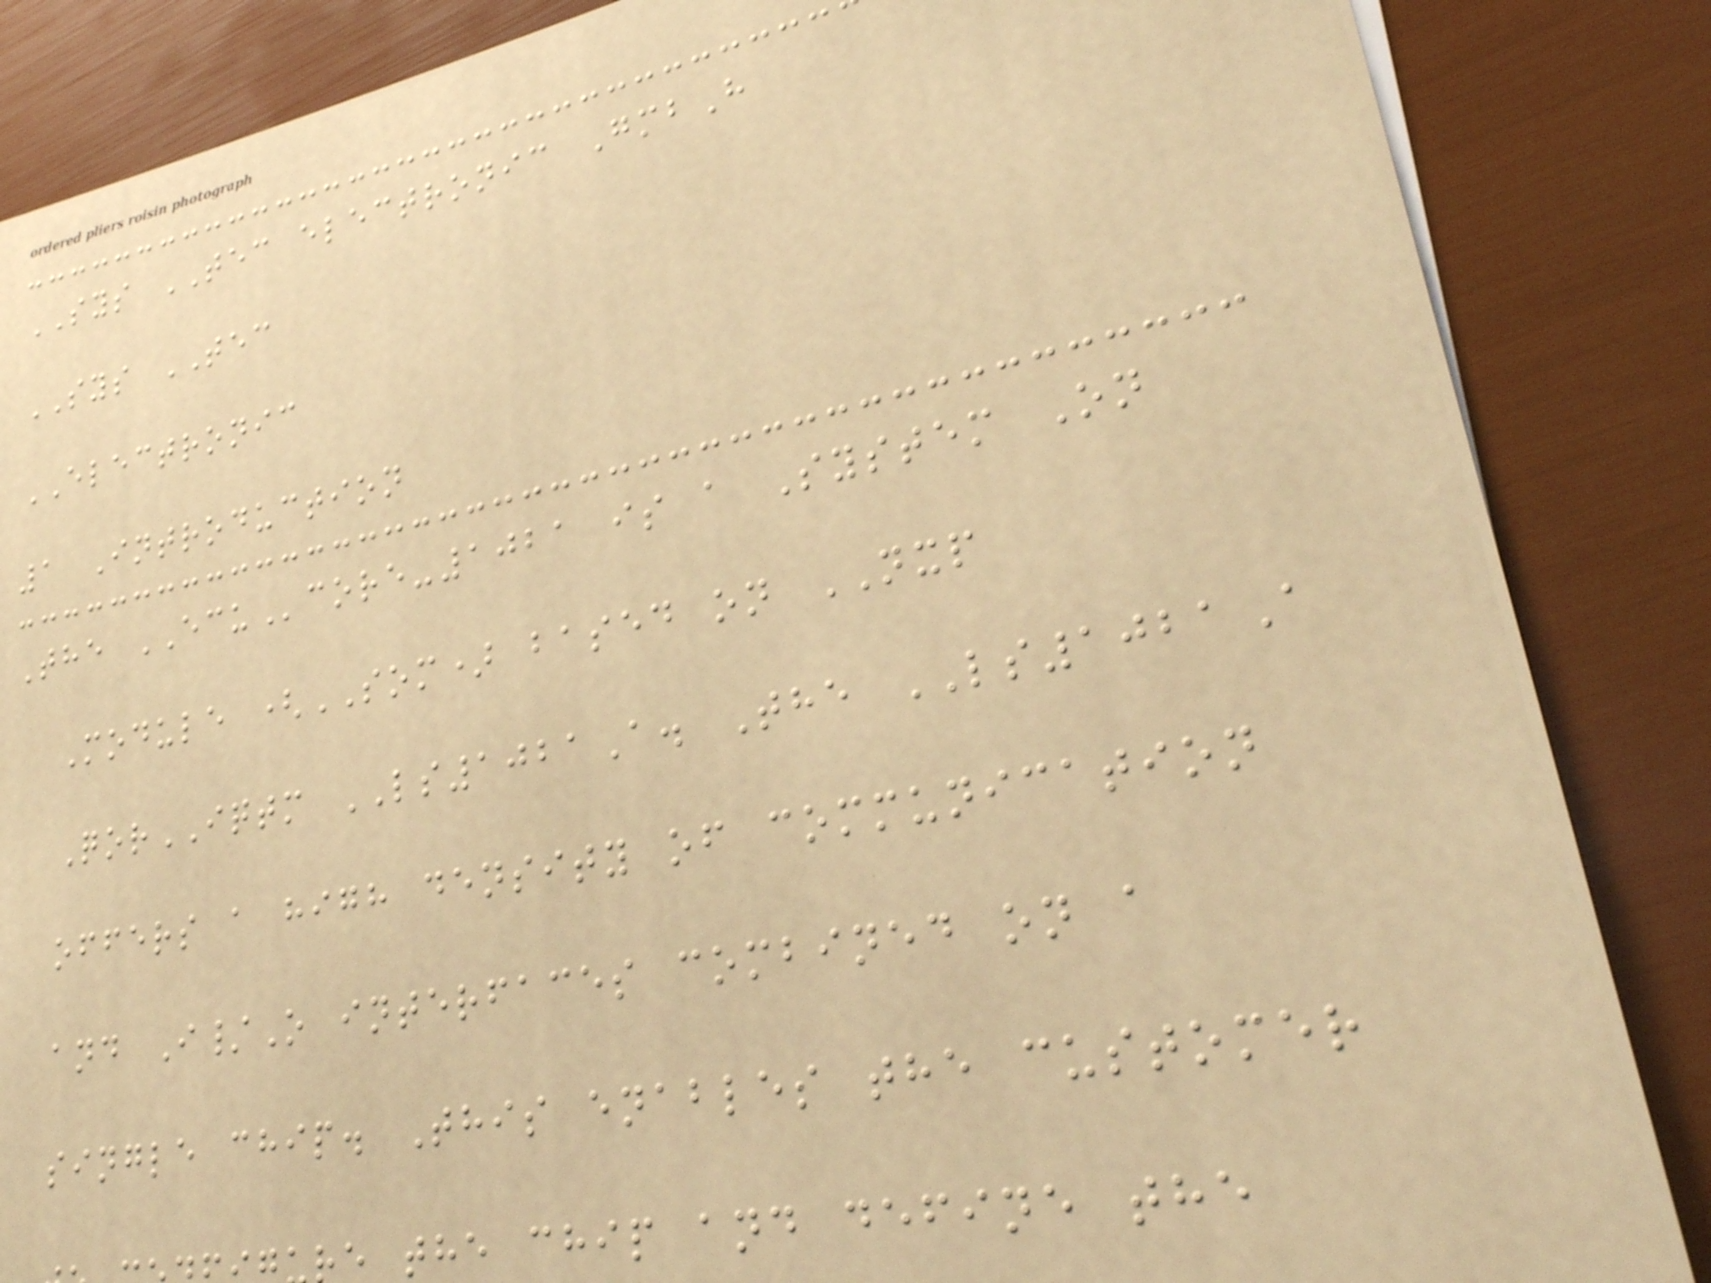SYS TEC electronic GmbH
SYS TEC
ELECTRONIC
1 Introduction
The ECUcore-1021 is a System On
Module (SOM) based on NXP
QorIQTM LS1021A. The LS1021A
offers a high density of communication
and I/O interfaces combined on a
single chip. This enables the customer
e the chip and define the
